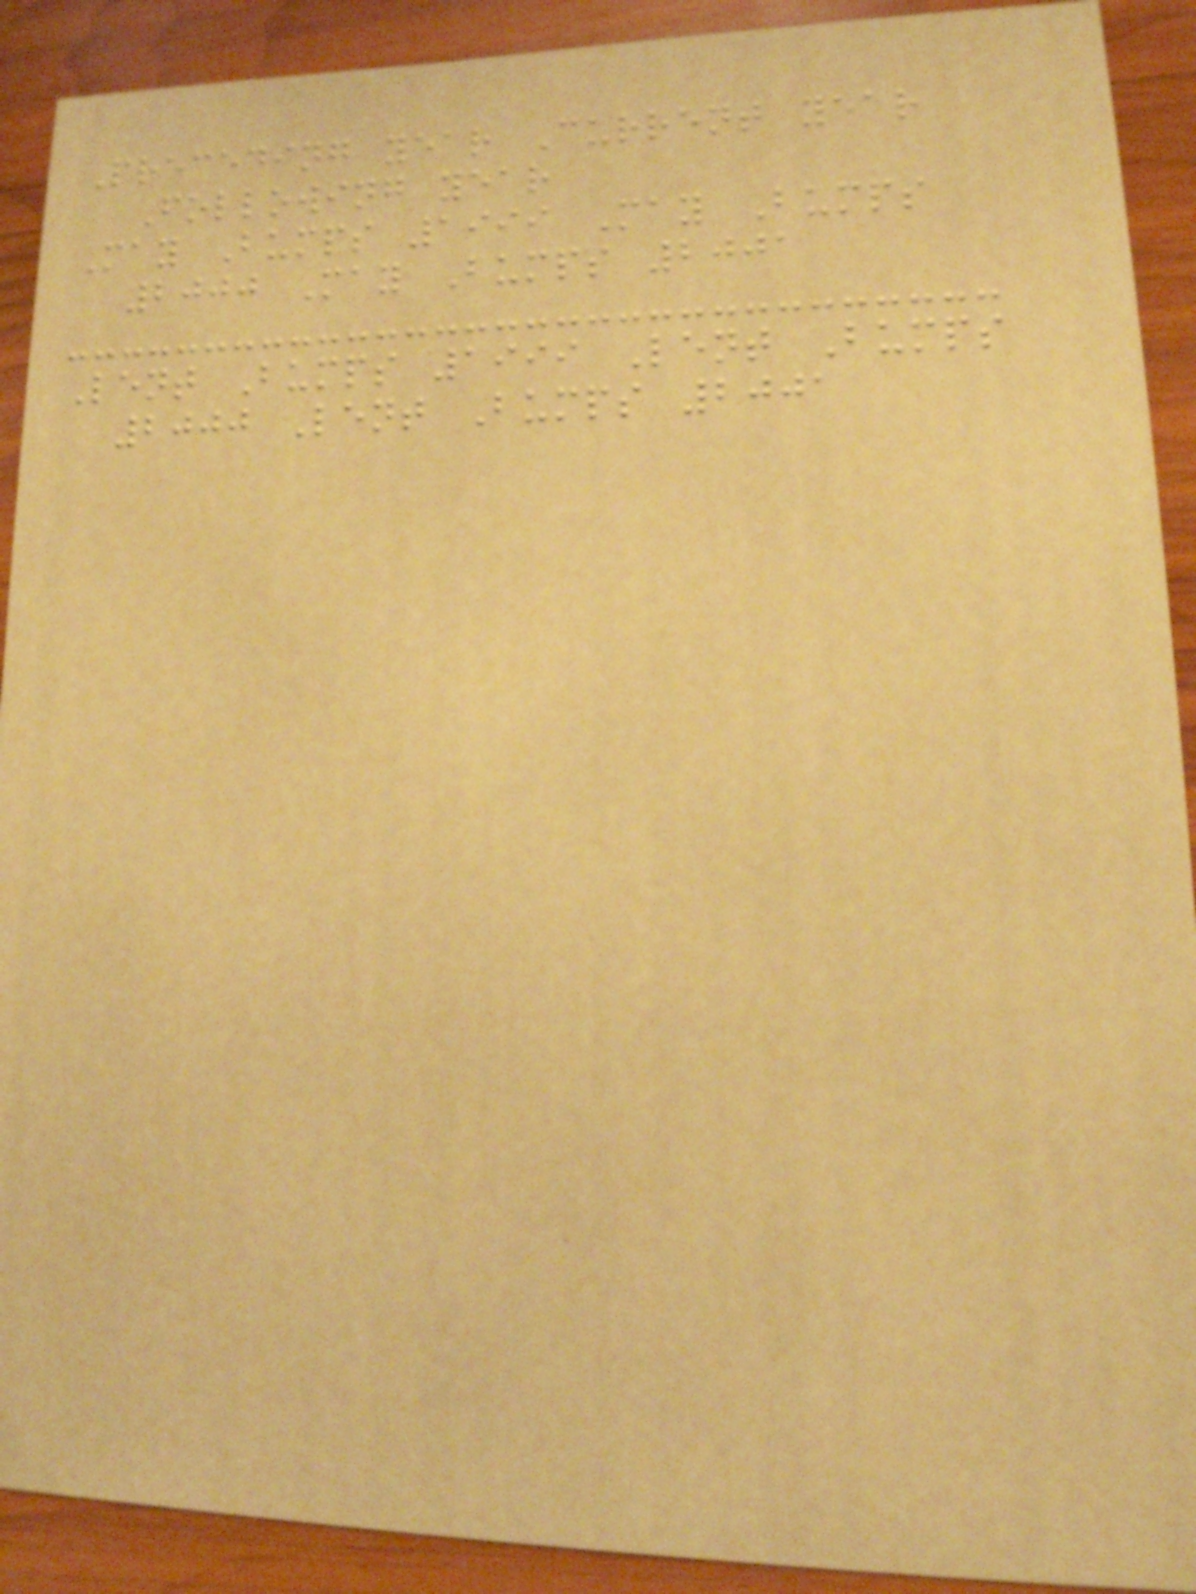Preceding year Current year
Following year
May Bumps 1999 May Bumps
2000 May Bumps 2001
Lent Bumps 1999 Lent Bumps
2000 Lent Bumps 2001
